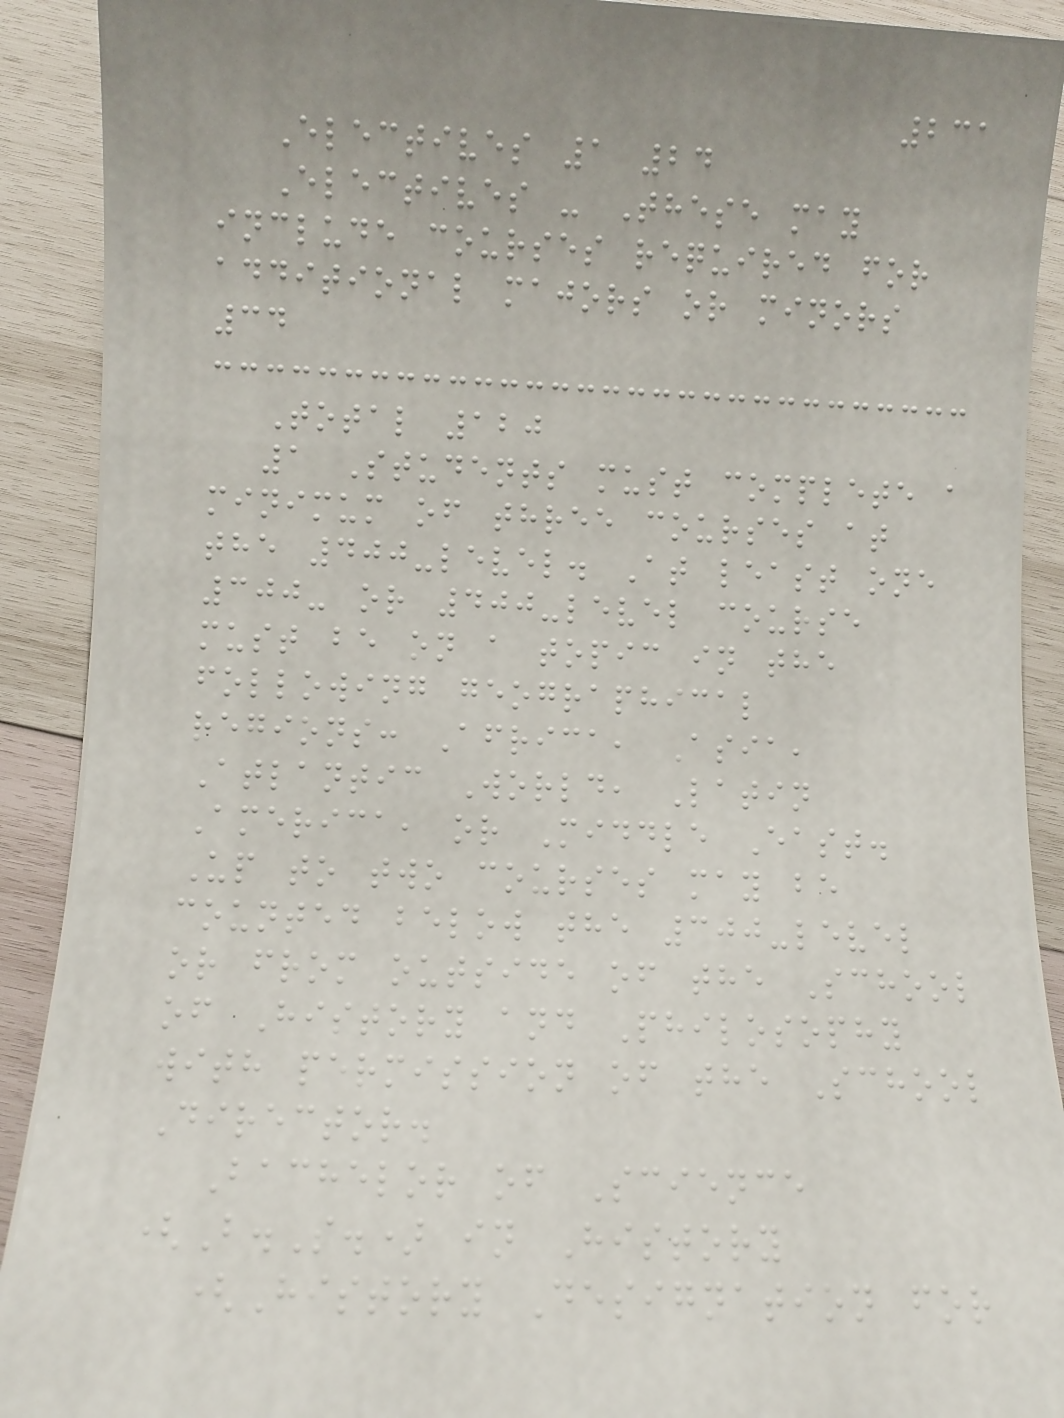231
Electives 1 24
Electives - These may
include courses required for
additional majors or minors
34
Total 120
1 Students must complete a
minimum of three courses at
the 400-level. At least one
300- or 400-level course
must be on a topic in the
following geographical
regions: Africa, Asia,
Atlantic World, Latin
America, or Middle East.
Up to two courses may be
counted below the 300-level
or from outside of the School
of History and Philosophy
with permission of the School
Director.
Bachelor of Science
(B.S.) in History
(History Designation for
